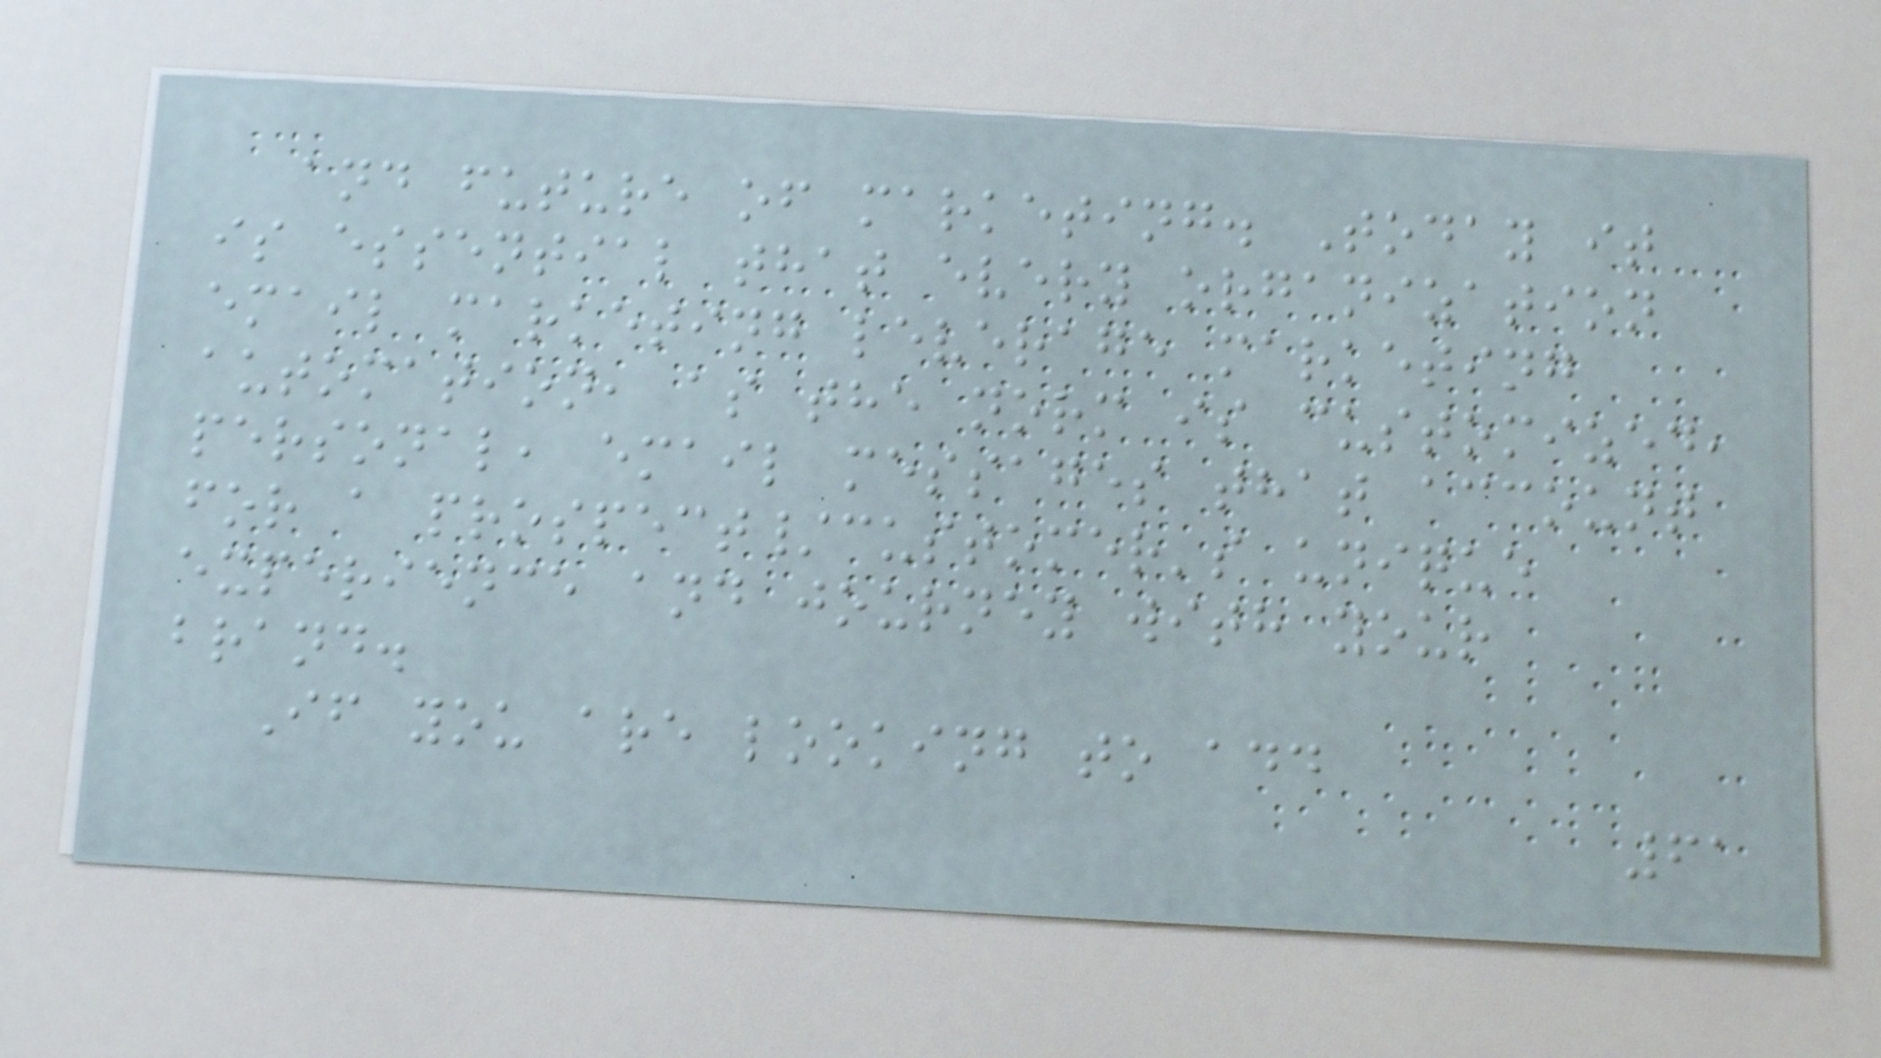and future of marketing. Today it
is essential that every organization
email marketing leverage marketing
automation, as the norm is customized,
personal, email messages that account
for a prospect/customer's unique
experience and journey with your
brand.
If you are looking to add
61
